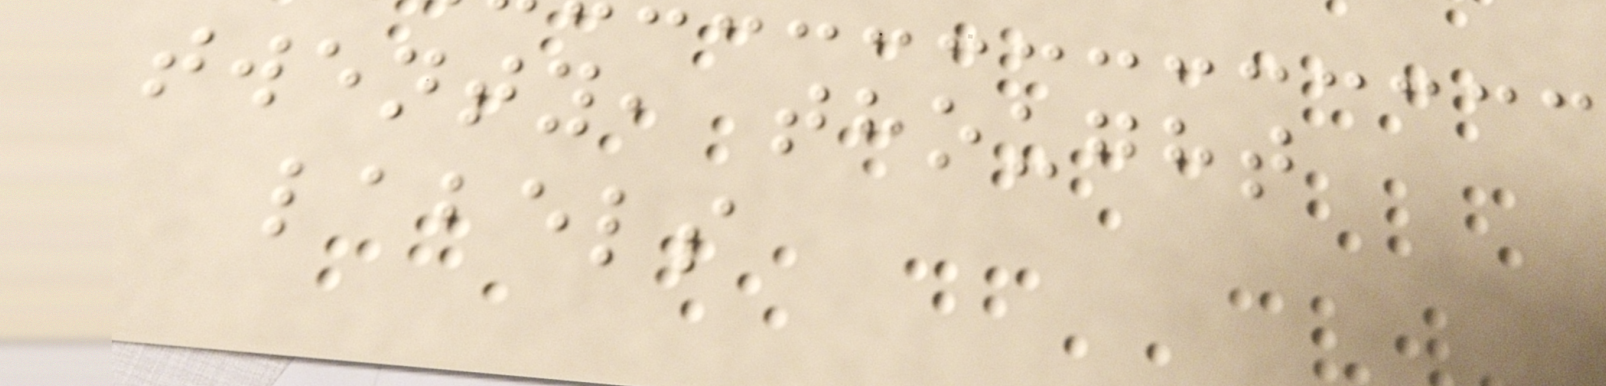twenty, thought
labels
